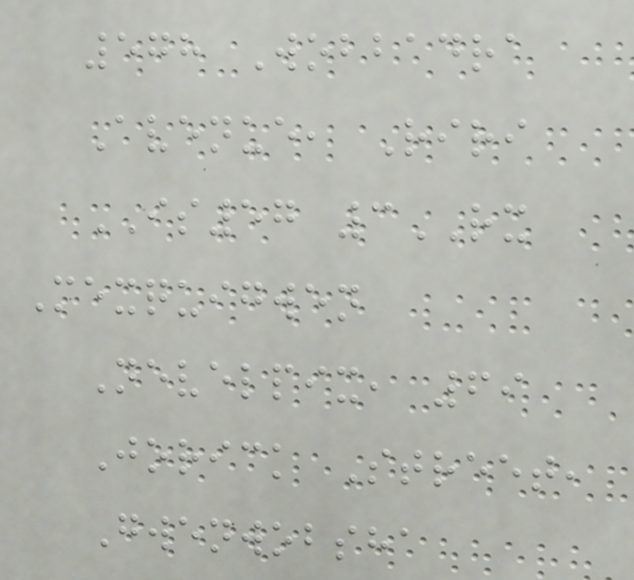578 Wobbadra
Avenue, Riri
IS57 3RX
Mexquigwen
Nevelpix, 69
Jorick Street,
Gwenwobsha
